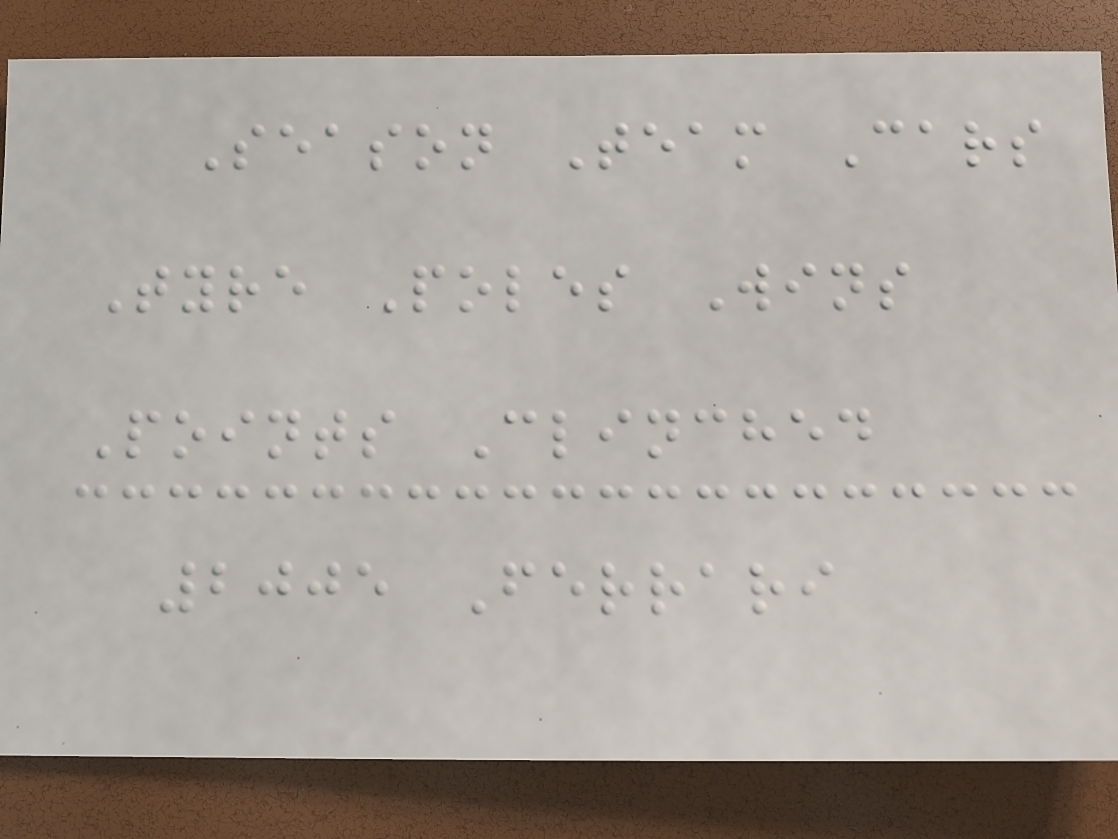Season Team Cars
Tyre Poles Wins
Points Clinched
2005 Ferrari
